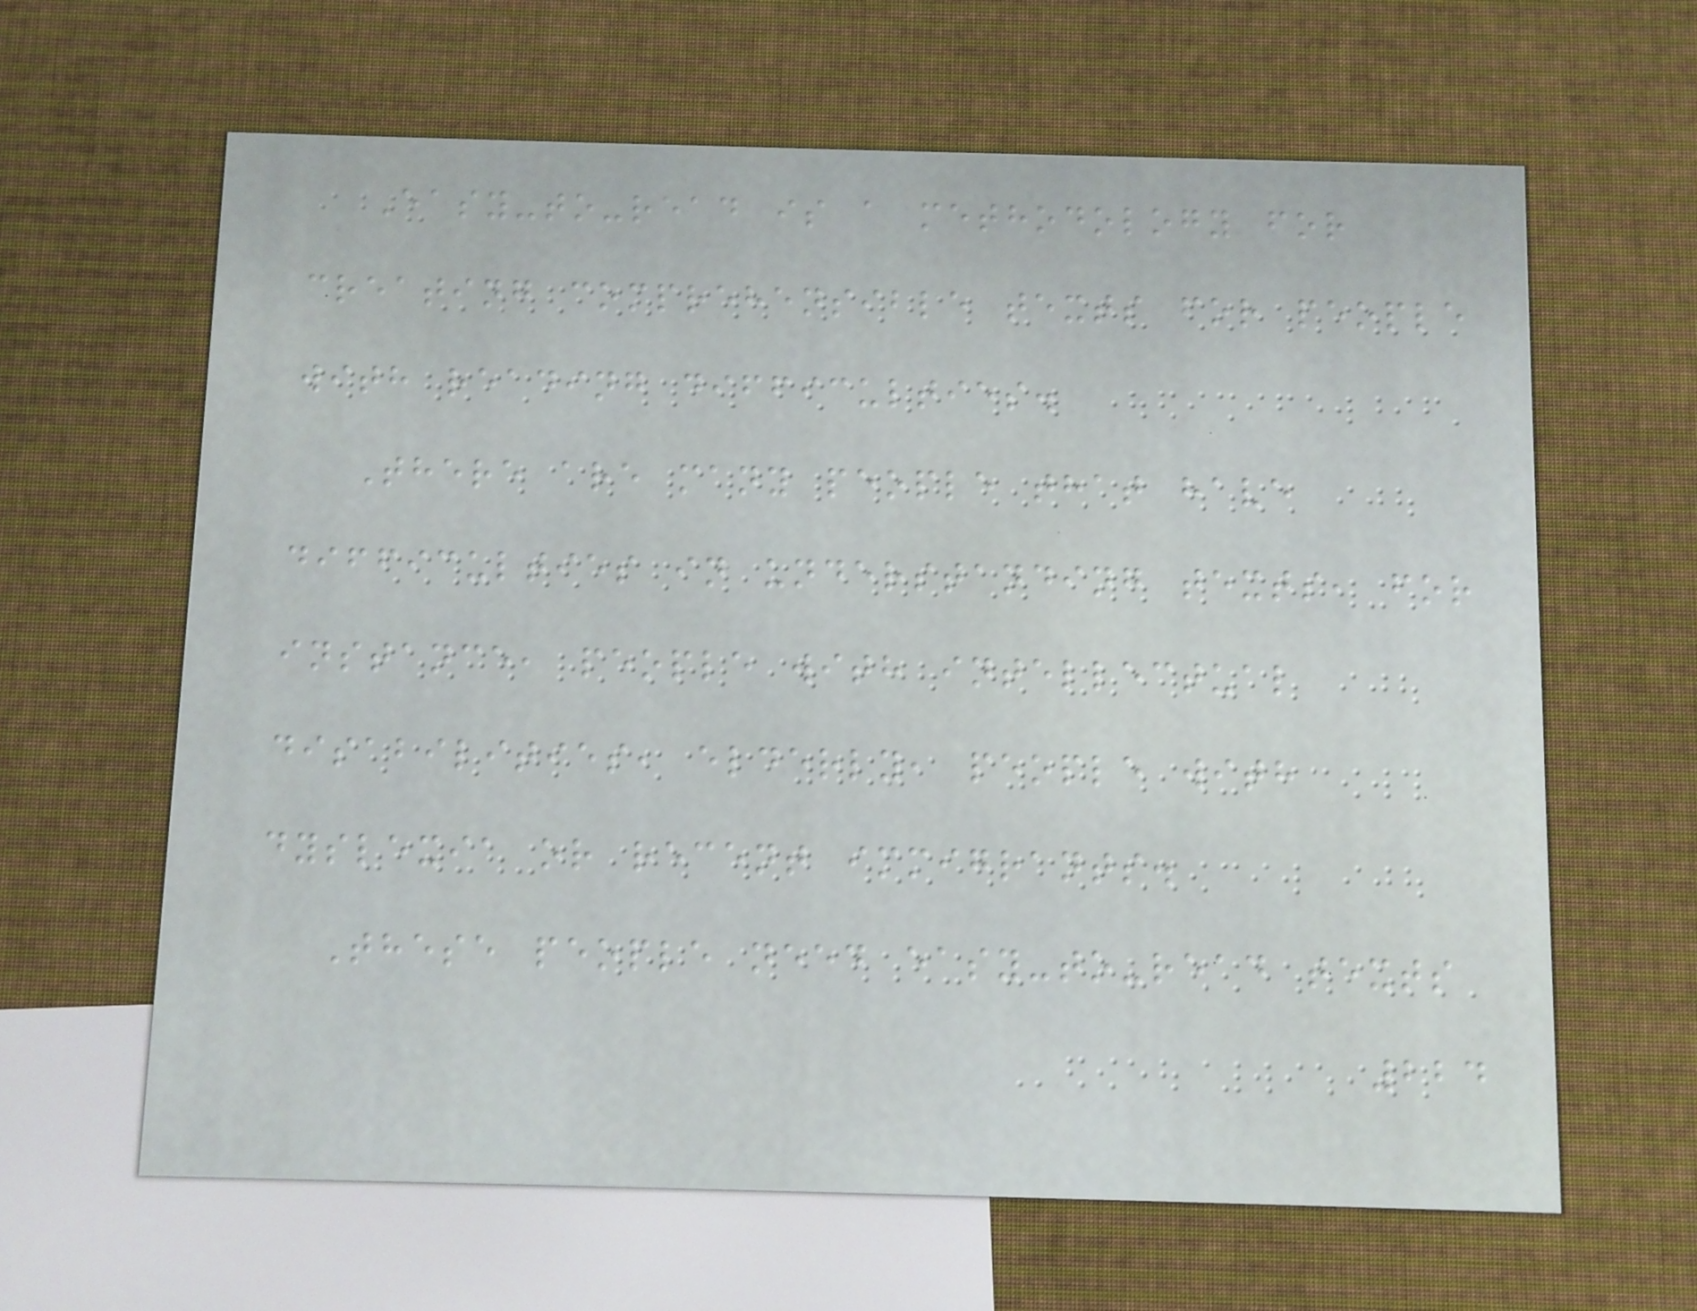Easy-to-read is a methodology for
creating comprehensible texts for people
with reading difficulties.
There are many people that have
difficulties in understanding texts, for
instance, people with intellectual
disabilities, elderly, people with
dyslexia or recent immigrants.
These people need easy-to-read texts
224
